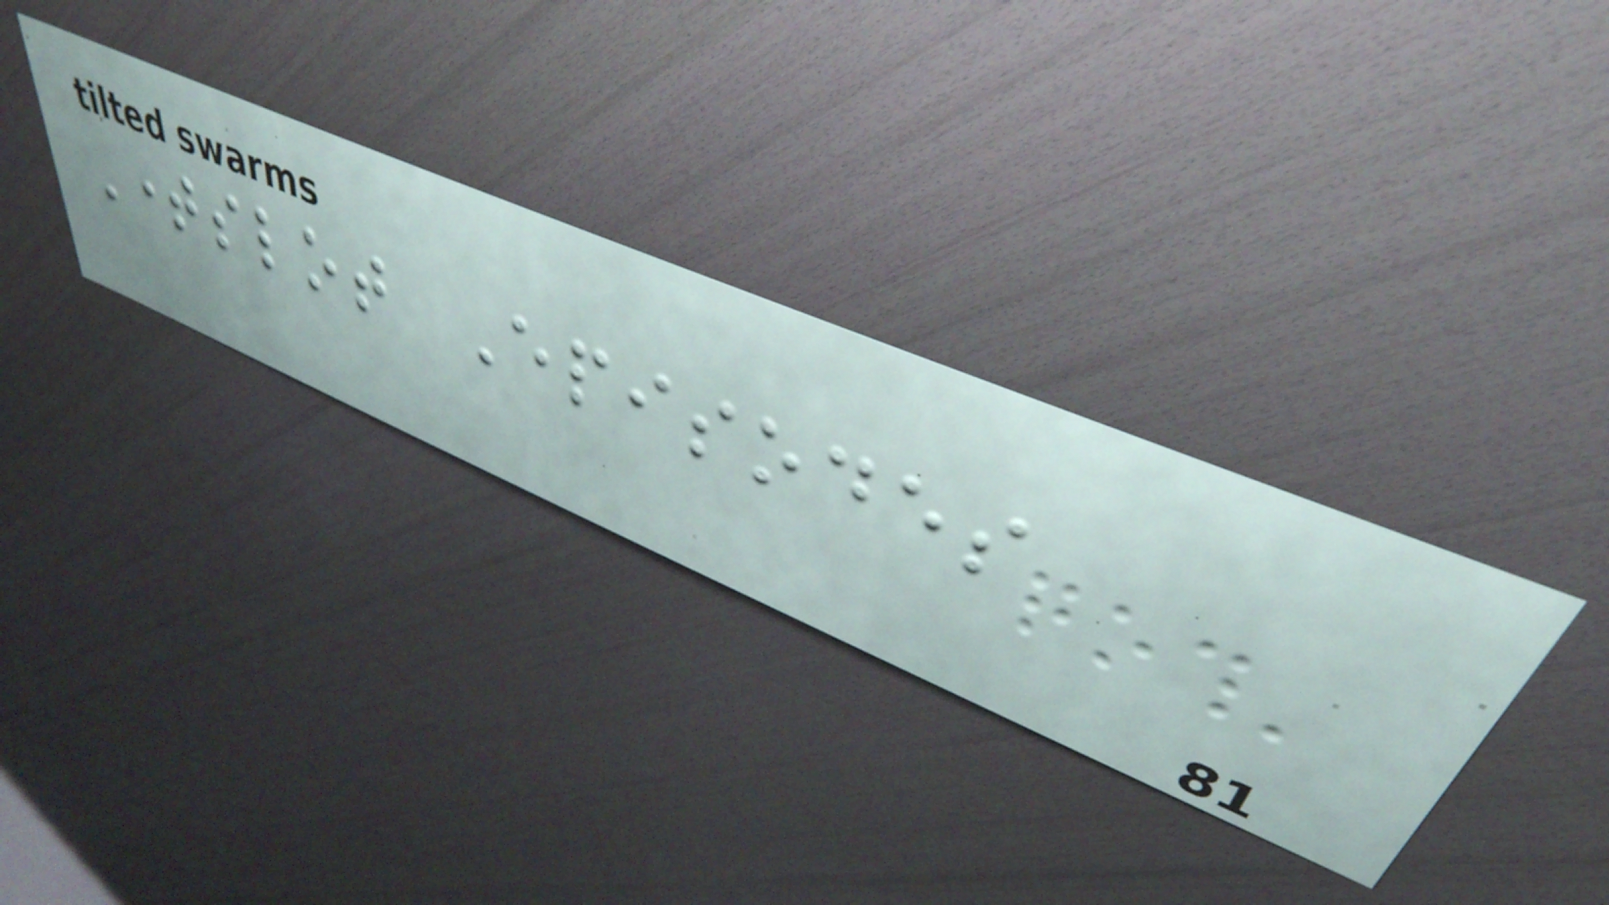Timeslot Episodes
